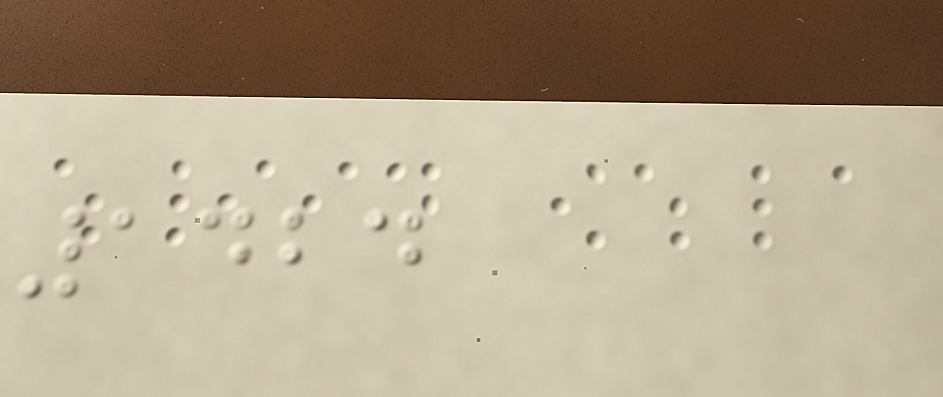1424
